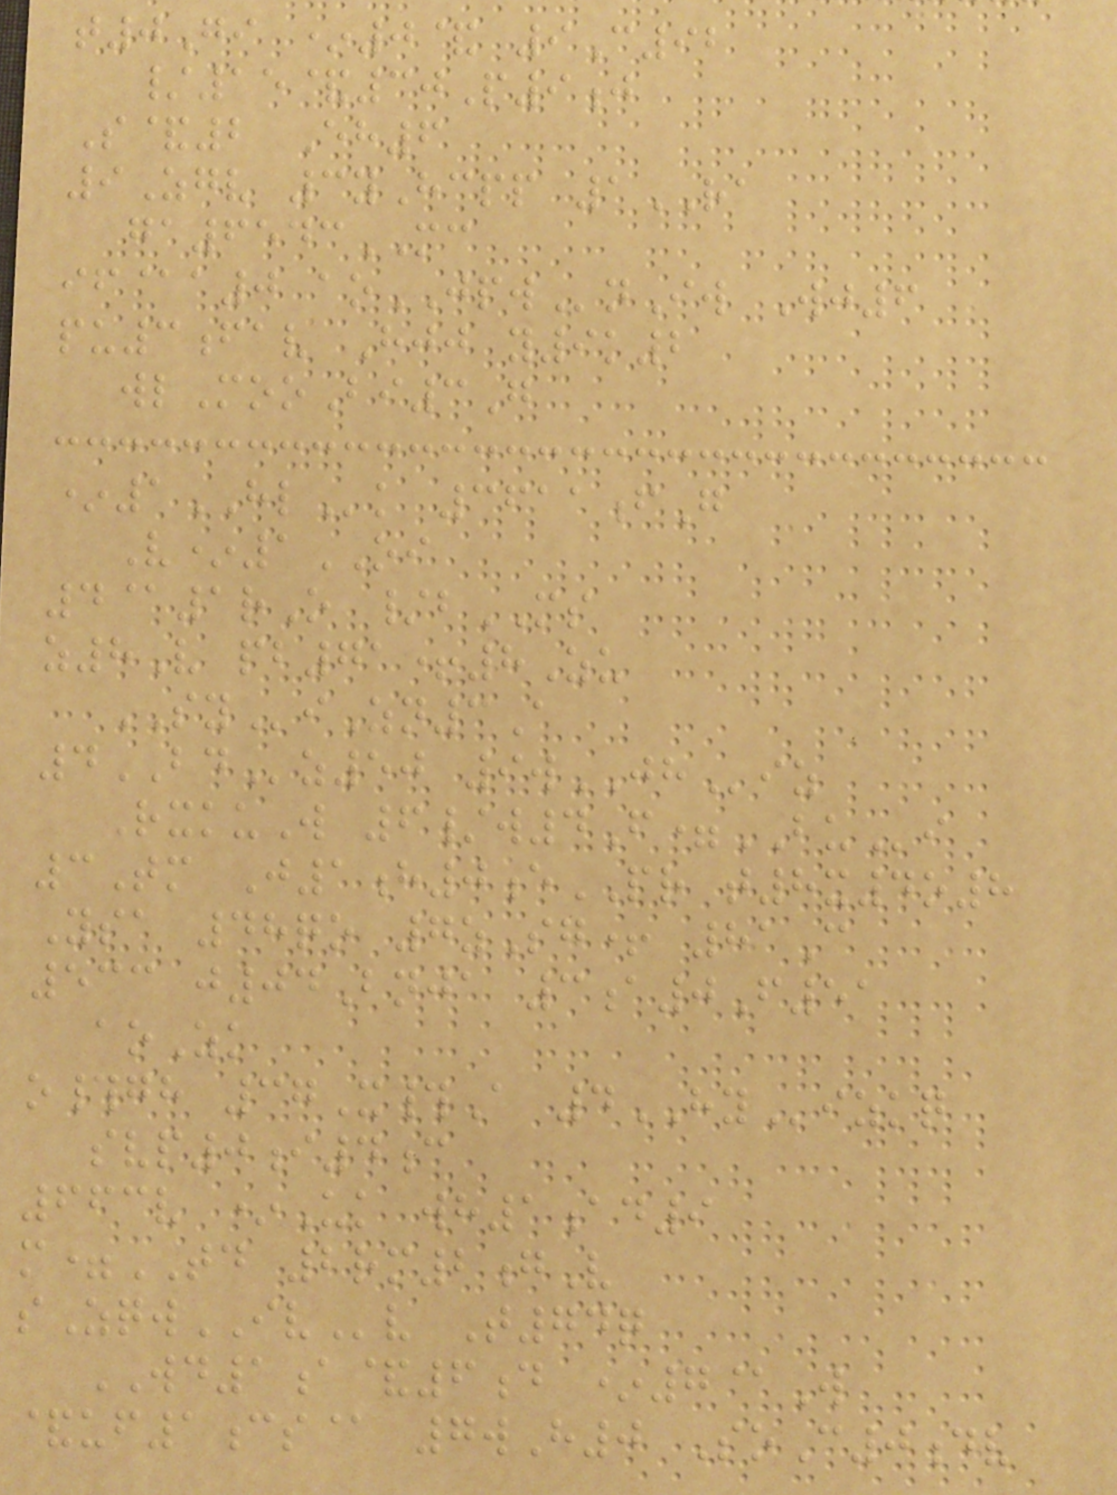t0Gi *0& 9C92
/15&30P9j
S&2 Eh6
9Zgv 3yHcpp 1RA
ga6543MC
if@a0 aoJPWnIw Wj6
pu3fav Hjj y9k2
wlMooBi3G
*1HLk 3611fG
V*1OI
4@1rO /bMS
z8V pb71+8Zu
SYiZn3A
4BDz50 9wJHiz
RxkuW 6/w4F=BUi
3Tm J1h0ePR t8x4o8
Ysa 48qo 7zSg+ 81C
533 j04Bnja 3a0F51
aoZk
o#gh 37X#A 4HYizkq
svp0i4c
663v *Uk wh1ad9
m=TD 2rm2gV
sZqwIVv T74q
WD1a&6d *7@W
&uf1cs@ 7wH0 SoC0dv
